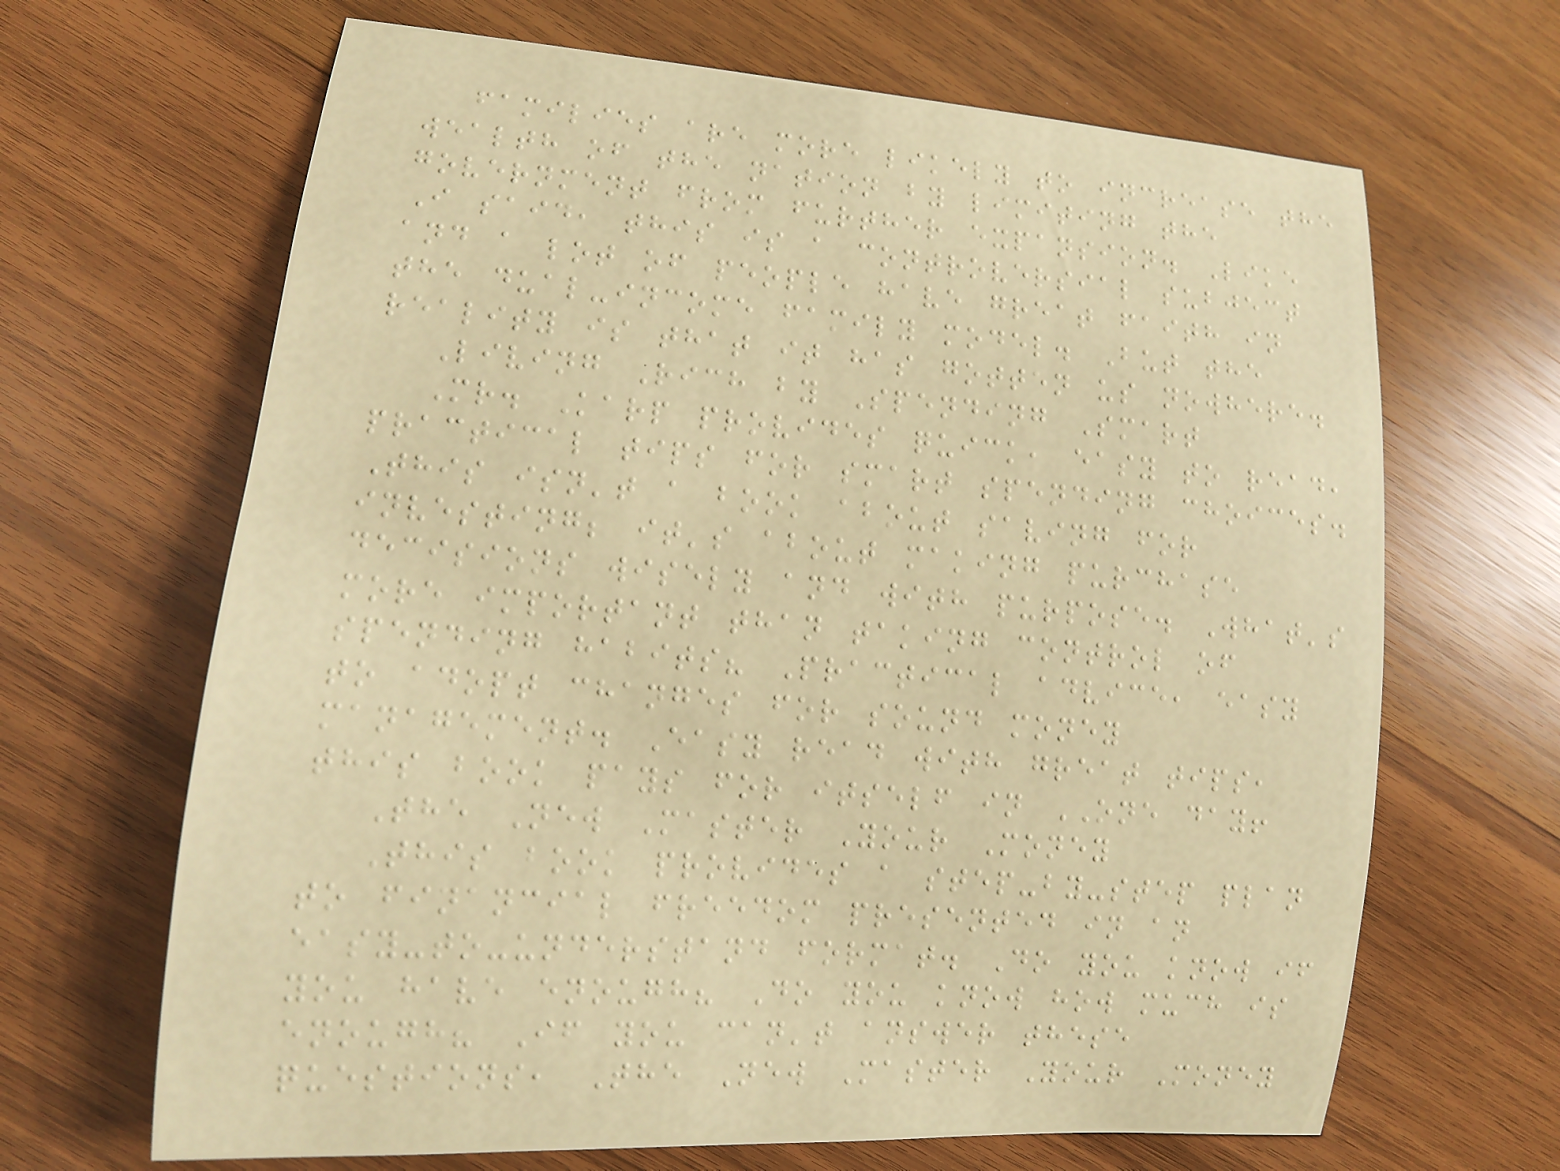families are more likely to increase the
wealth of the nation by limiting the
government from further expansion. Like
I said, this is a controversial subject
and a lot of people have great faith in
the dual-income family model. But the
reality is that it has gotten us nowhere.
Living Rich by Spending Smart
Mr. Karp provides quick, easy to read,
practical tips for smart spending choices.
This isn't a book about saving for
investing; it's about making purchase
decisions wisely and with purpose. What's
more important than taking control of
spending habits? Practical advice, easy
to adopt changes for sound money
management. Easy read with great tips,
this book pays for itself in ONE day!
The New Master Your Money
This book provides a step-by-step plan
to financial freedom presented in an
easy-to-understand format. Do you know if
you have enough? Do you know how much is
enough? If you can't answer these
questions, The New Master Your Money
